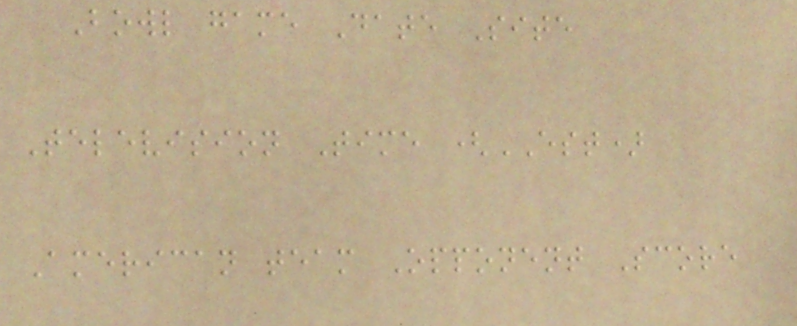Bowl game Date Site
Television Time (EST)
American team Opponent Score
